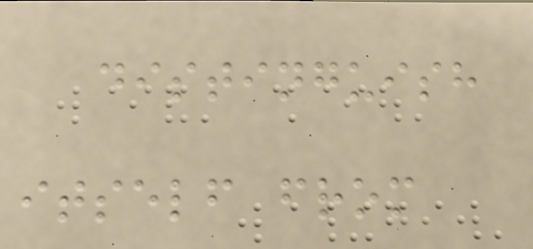distinguish
itself from
